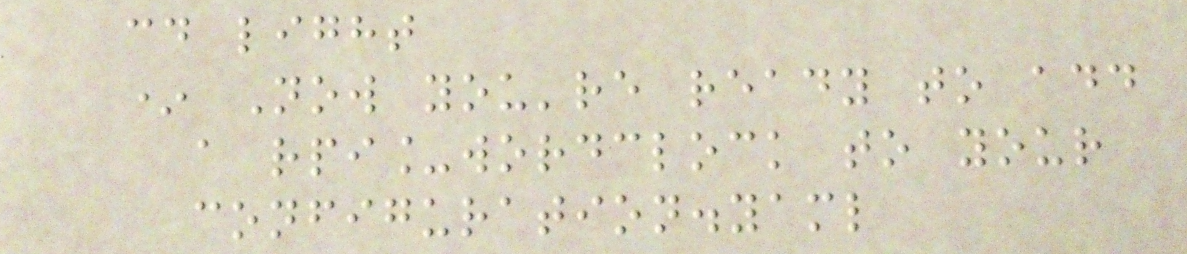cd light
* Now you're ready to add
a rpi_wordclock to your
configuration.yaml
